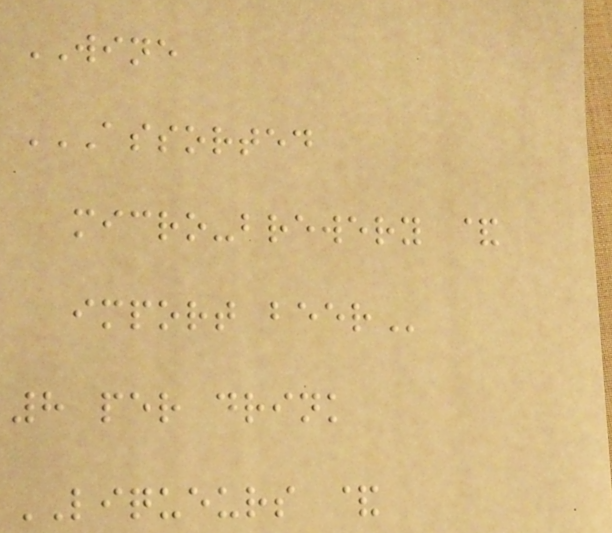WINE
ASSORTED
MICRO-BREWERY &
IMPORT BEER
8 per drink
LIQUEURS &
